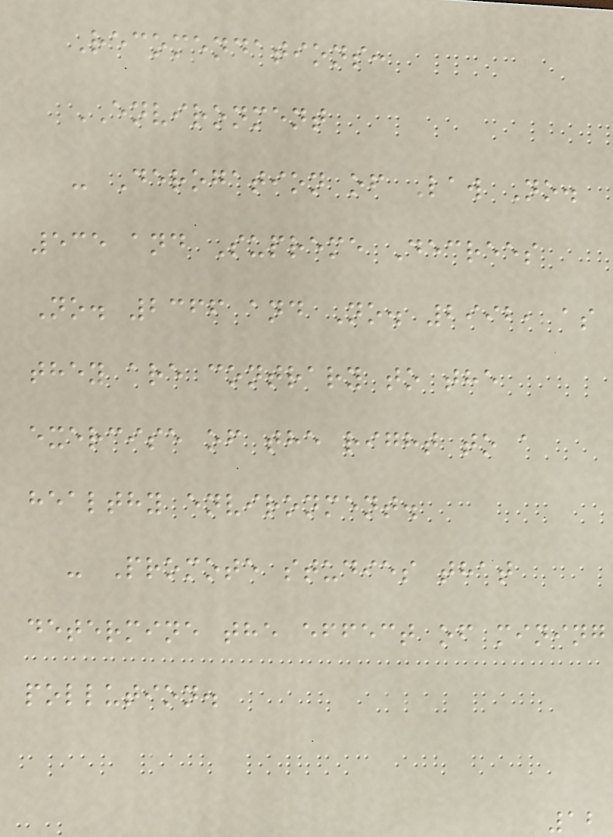Recomendations:
ENVIRONMENT
- Derogation of Law No.
535 and Supreme Decrees
No. 2366 and No. 2992, as
they are contrary to the
exercise of the right to a
healthy environment.
- Promote studies that
determine the effect of mining
pollution.
12
